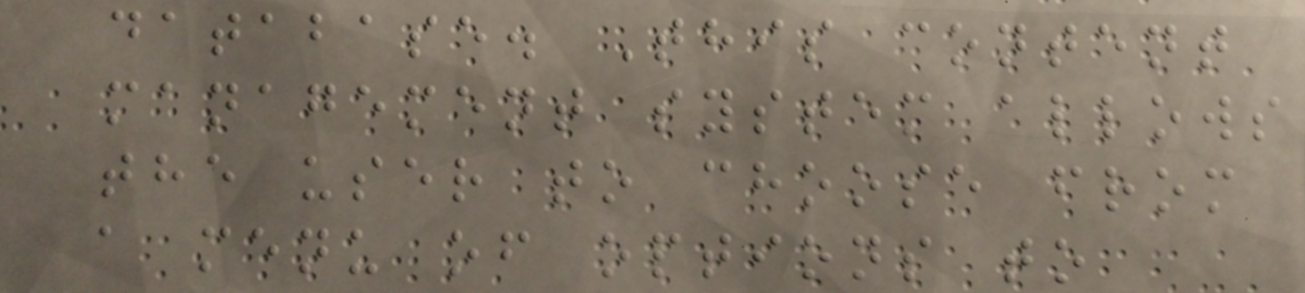database. This content
management system allows
the user to choose from
a menu of options to
